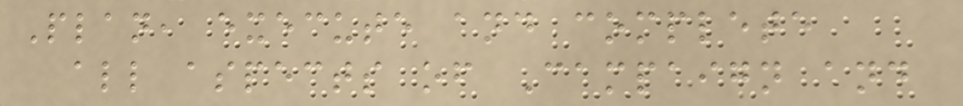Plan, execute and complete
all aspects of Campaign and
